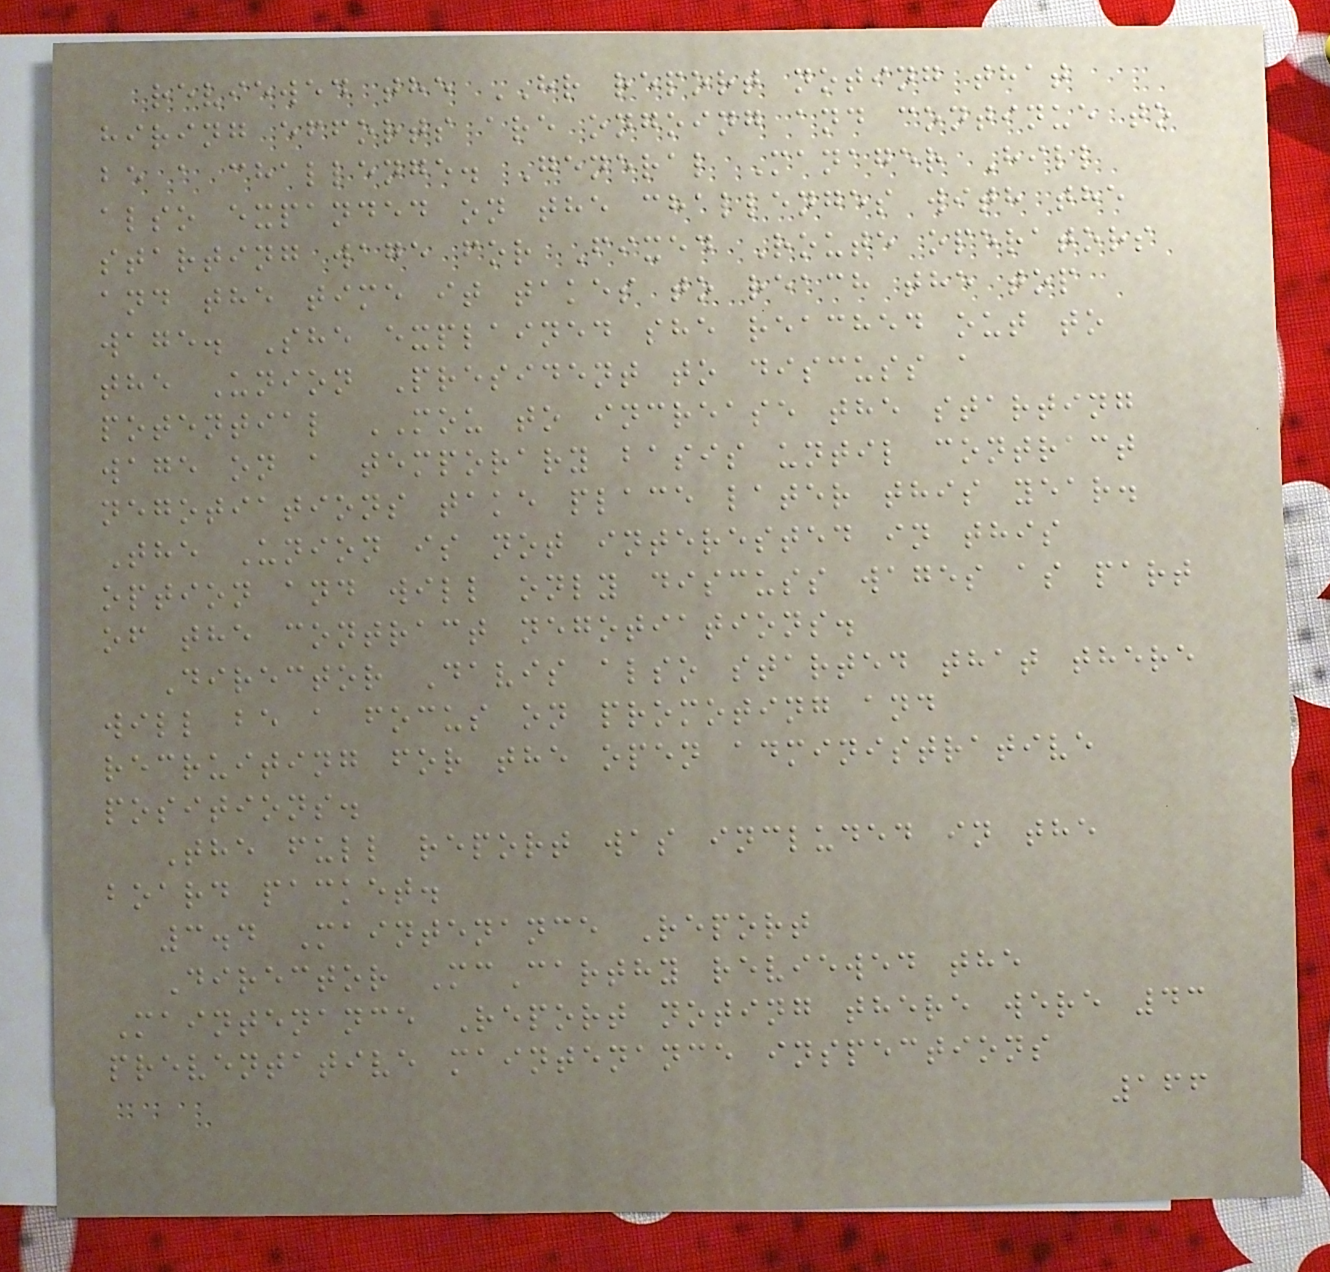reviewed the HR report noting that
hiring efforts are ongoing and continue to
be a challenge. General Manager Hill
also expanded on the challenges with the
starting wage for Fixed Route operators
and the time it takes to reach the top
wage. She explained she reached out to
the Union President to discuss a
potential MOU to increase the starting
wage on a temporary basis until contract
negotiations take place later this year.
The Union is not interested in this
option and will only discuss wages as part
of the contract negotiations.
Director Davis also started that there
will be a focus on promoting and
recruiting for the open administrative
positions.
The full report was included in the
board packet.
3.4 Maintenance Report
Director McCarthy reviewed the
Maintenance Report noting there were 43
preventative maintenance inspections
166
